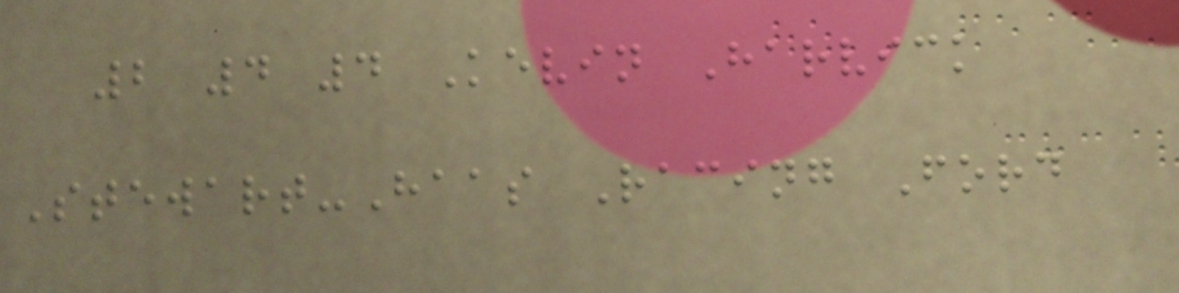2 4 4 Kevin Harvick
Stewart-Haas Racing Ford
